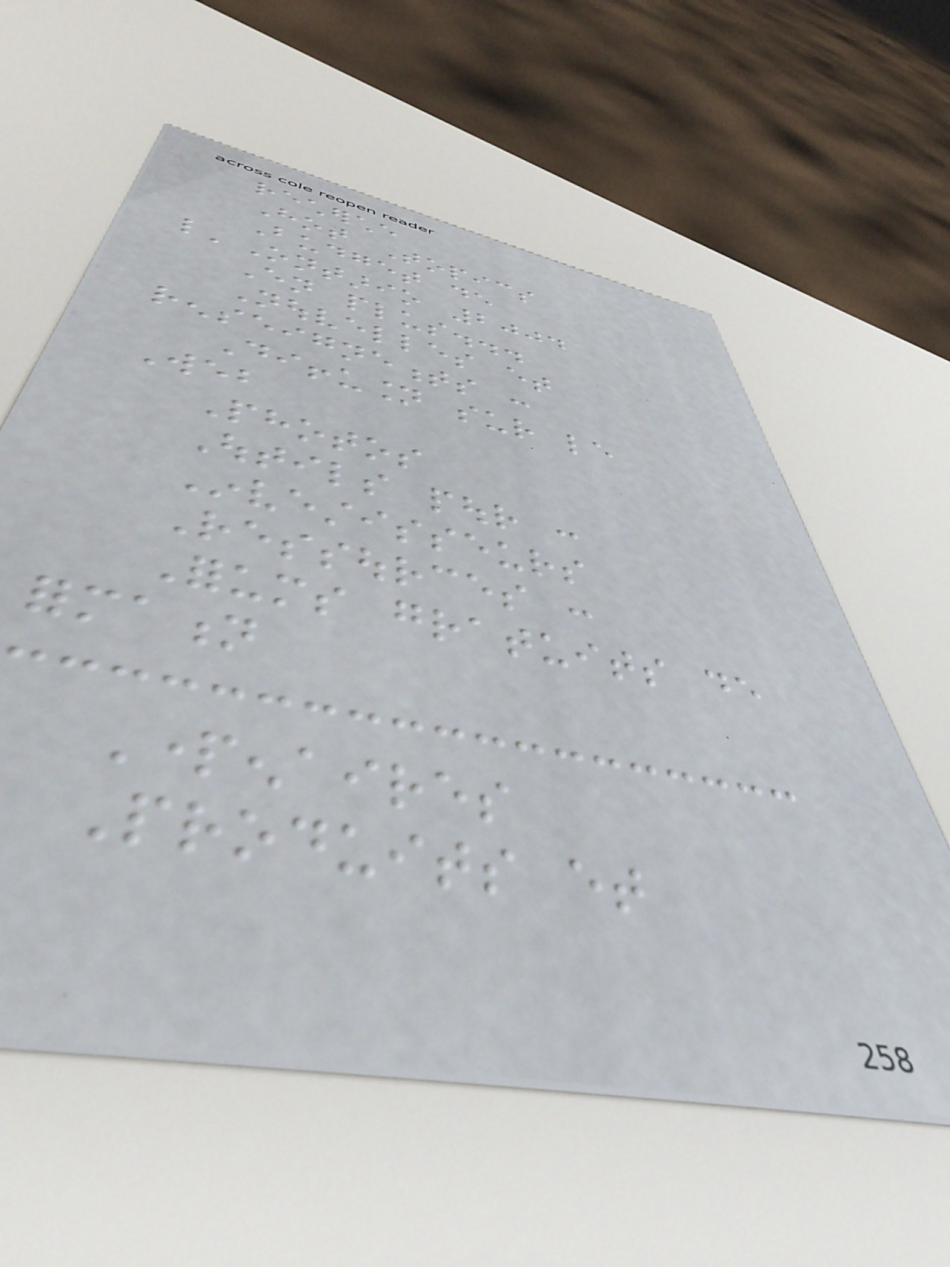recherche
Hot Topics
Budget de
l'Ontario 2004
En plus...
Nouvelles et
renseignements :
Diffusion sur le
Web
Photos
Outils pour :
Investisseurs
Ressources :
Forums gratuits de
formation
Partenaires
Produits et
